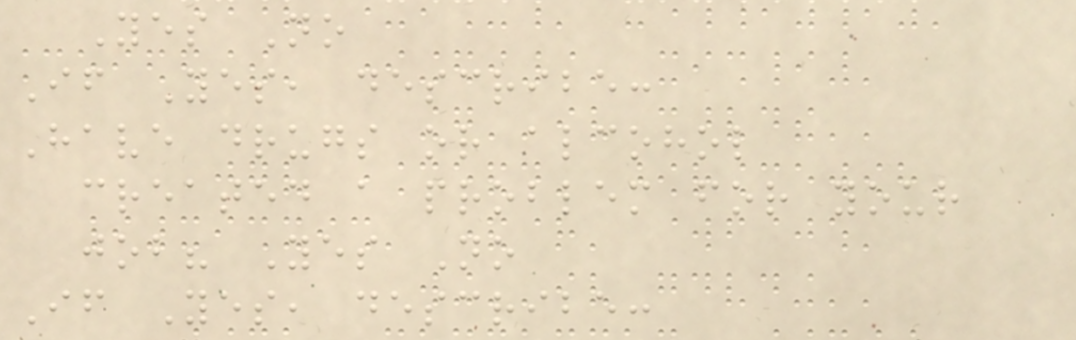Yes No
If Yes, describe:
Have drugs or alcohol
created a problem for your
job? Yes No
If Yes, describe:
